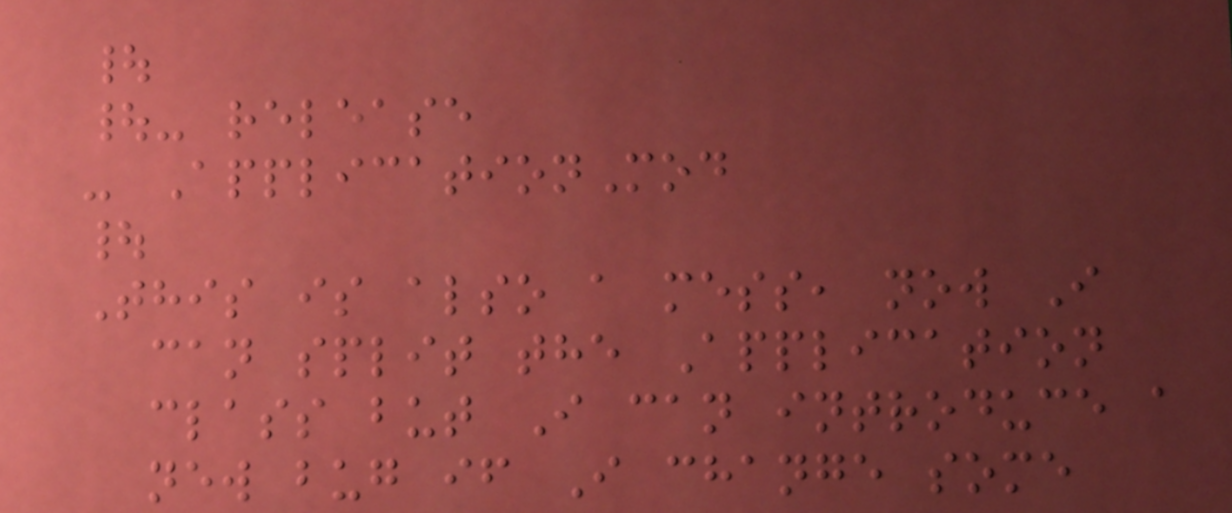|
|- release
- ApplicationMod
|
This is also a mess, now I
can split the Application
class but I can introduce a
new bug if I change some
